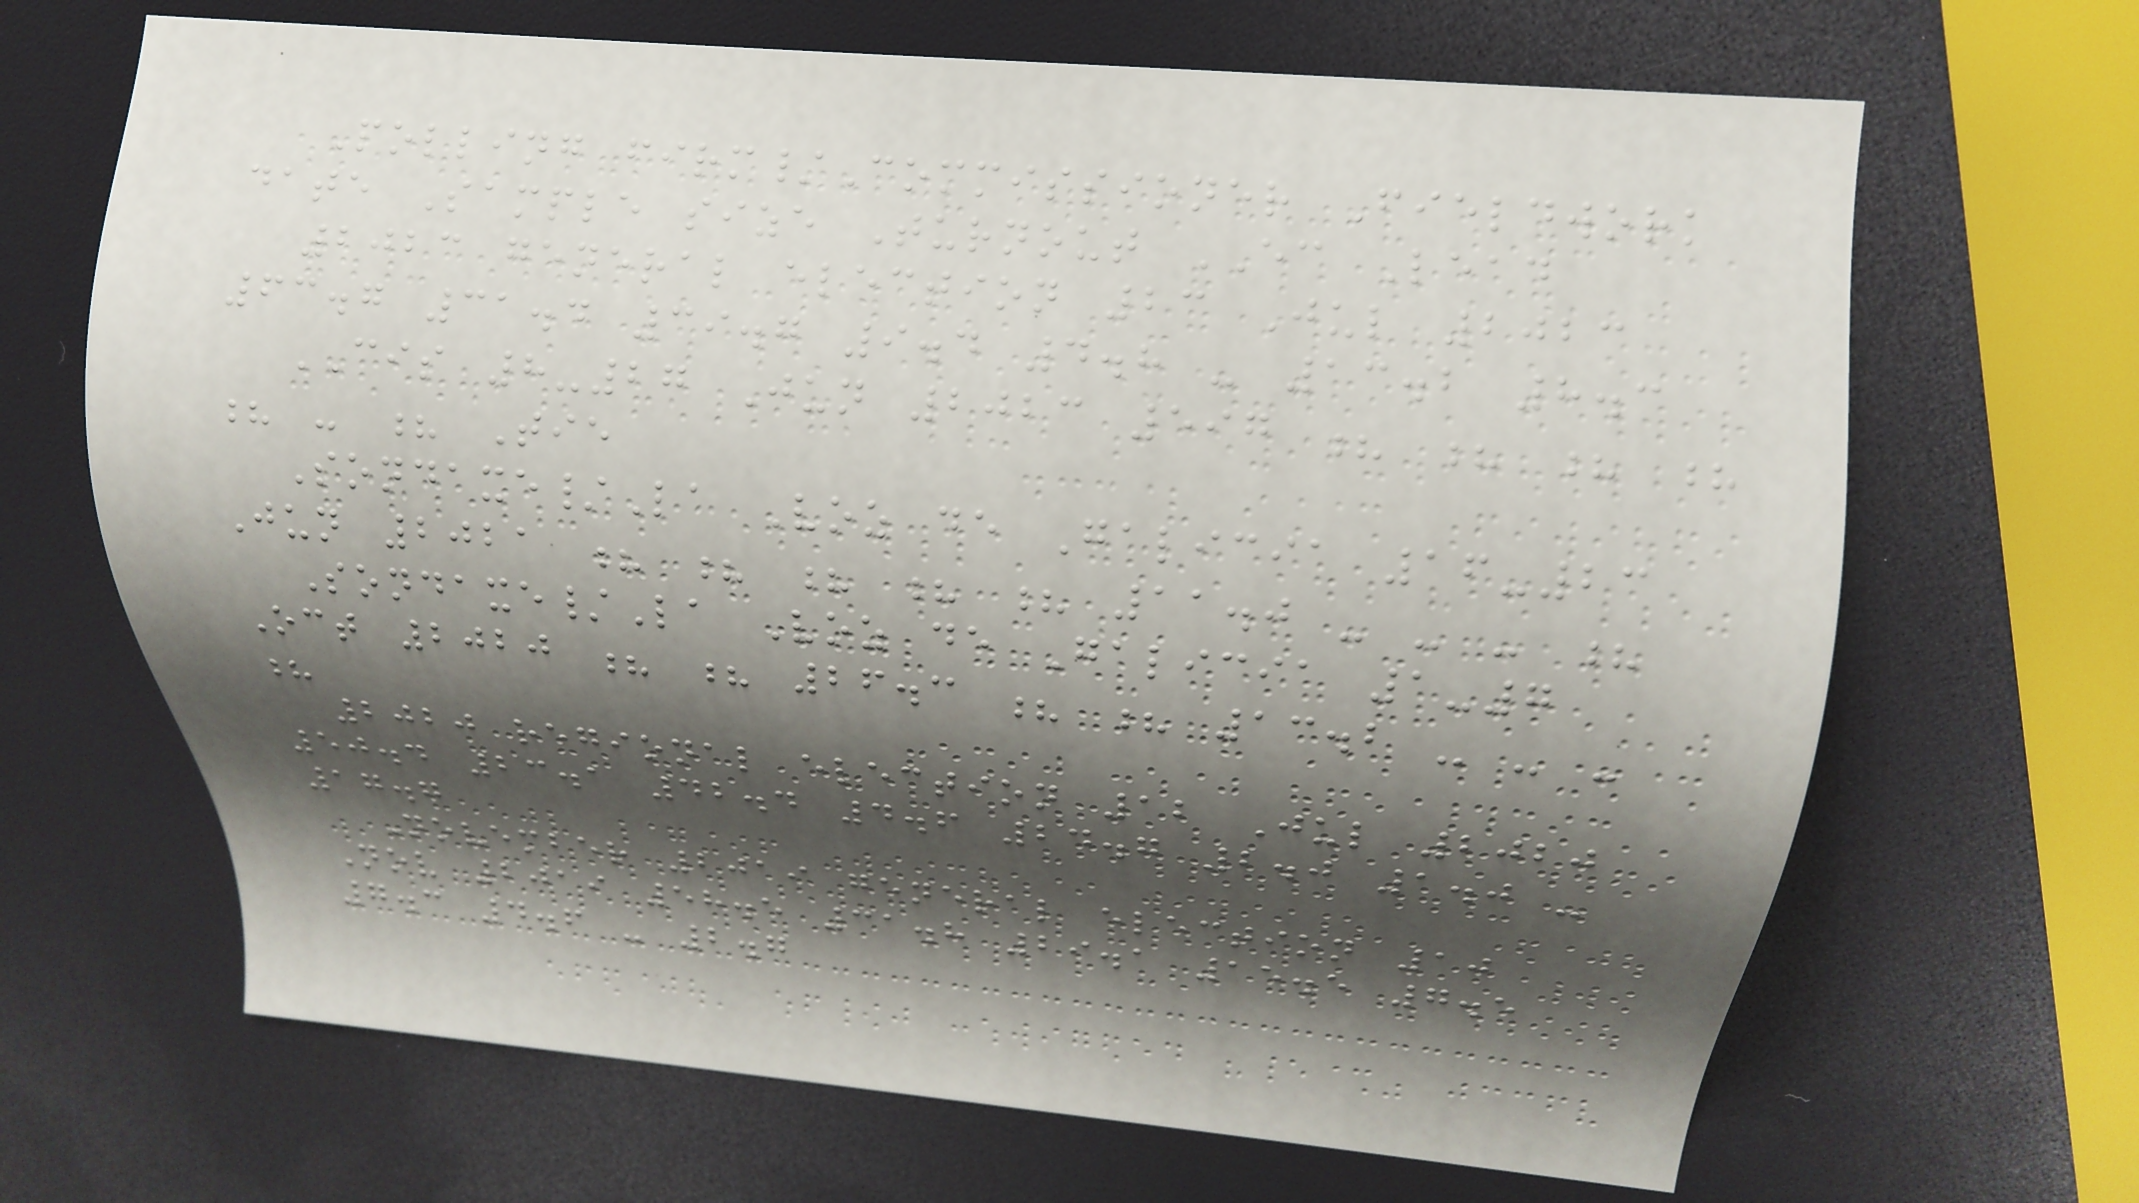Polling firm/Commissioner Fieldwork
date Sample size Turnout EC Lead
2023 general election 23 Jul 2023
63.7 31.4 39.7 9.4 4.8 - 13.2 8.3
CIS 8-27 Jun 2023 597 ? ? ? ?
? - ? Tie
Sondaxe/La Voz de Galicia 16-23
Jun 2021 ? ? ? ? ? 11.0 - - - ?
Sondaxe/La Voz de Galicia 1-7
Oct 2020 ? ? 26.3 ? ? 13.2 - - -
?
2020 regional election 12 Jul 2020
50.4 23.1 42.4 4.6 24.7 2.0 1.0 -
17.7
November 2019 general election 10
Nov 2019 58.5 31.8 29.1 15.5 7.5
7.3 4.6 - 2.7
